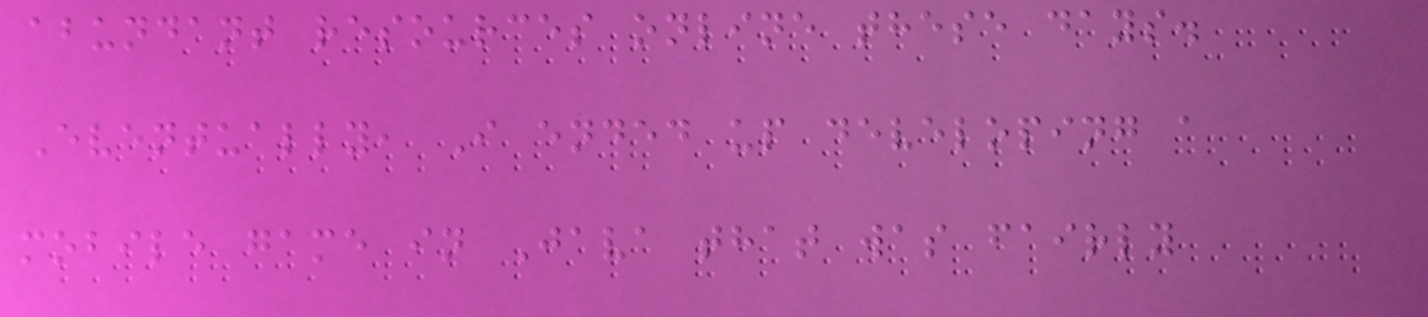abundant resources online these days.
Eventually, I ended up developing a
mobile game in Java that was fairly
